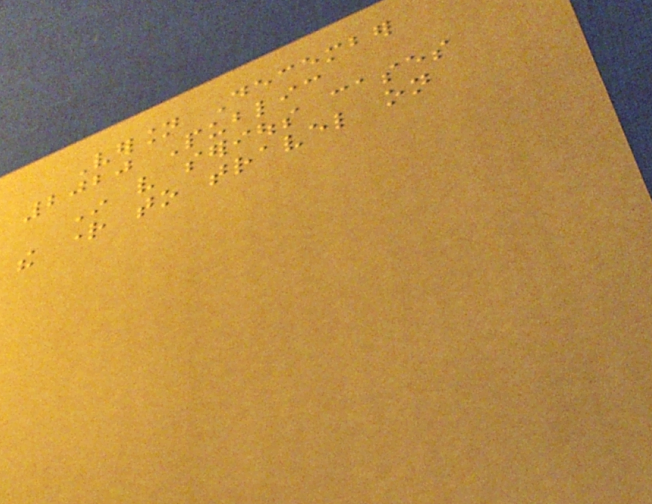Version December
2020 Public
In very serious cases
the right to travel on
